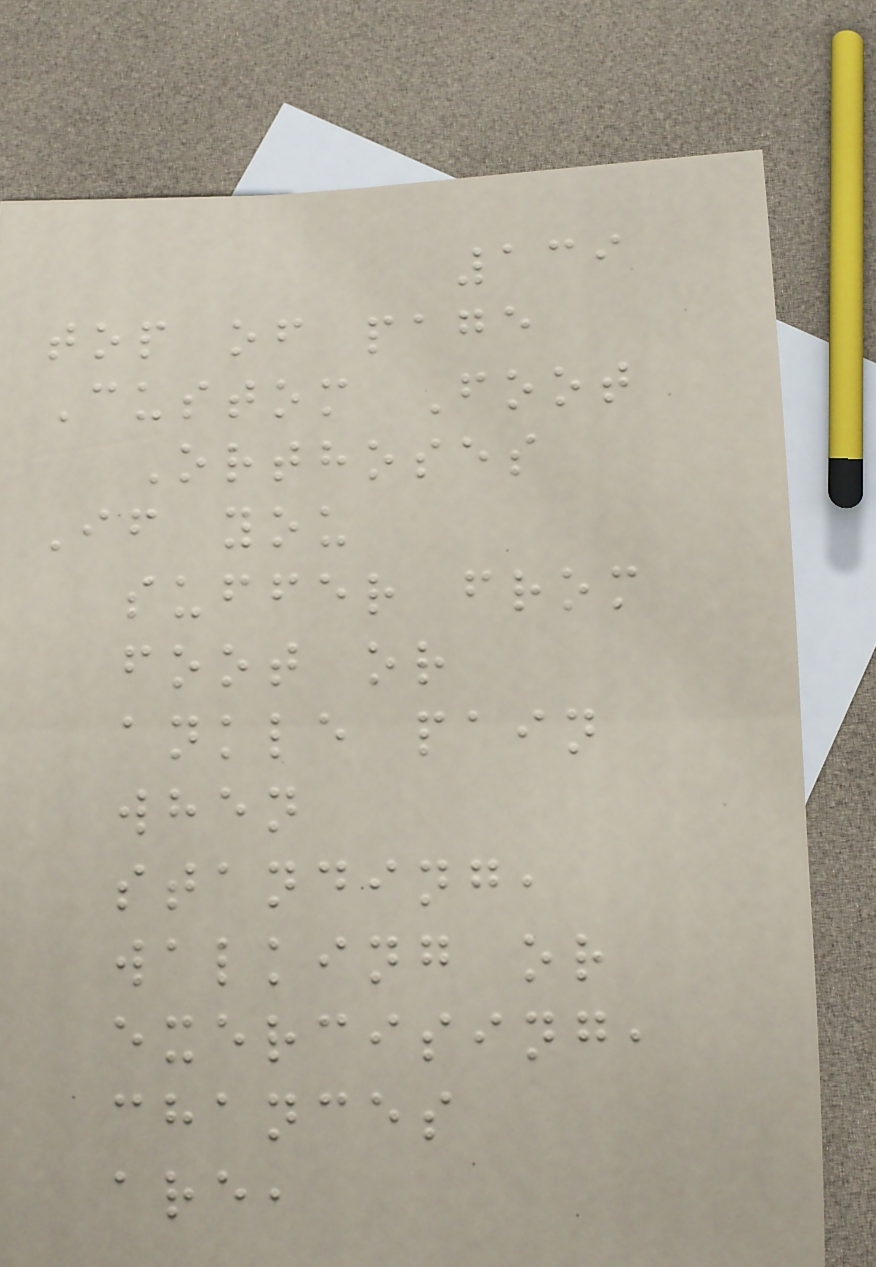139
top of page
Custom Foot
Orthoses
If you
suffer from
foot or
ankle pain
when
standing,
walking or
exercising,
chances
are,
